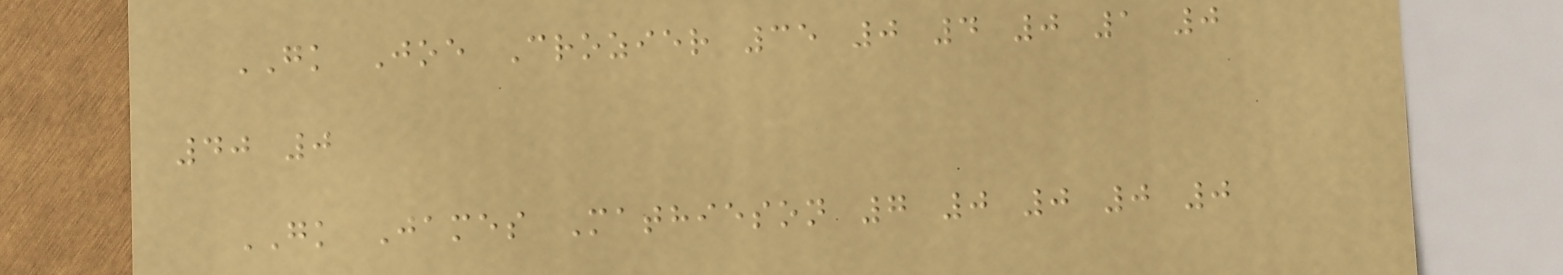GK Joe Crozier 35 0 4 0 1 0
40 0
GK James Mathieson 7 0 0 0 0
